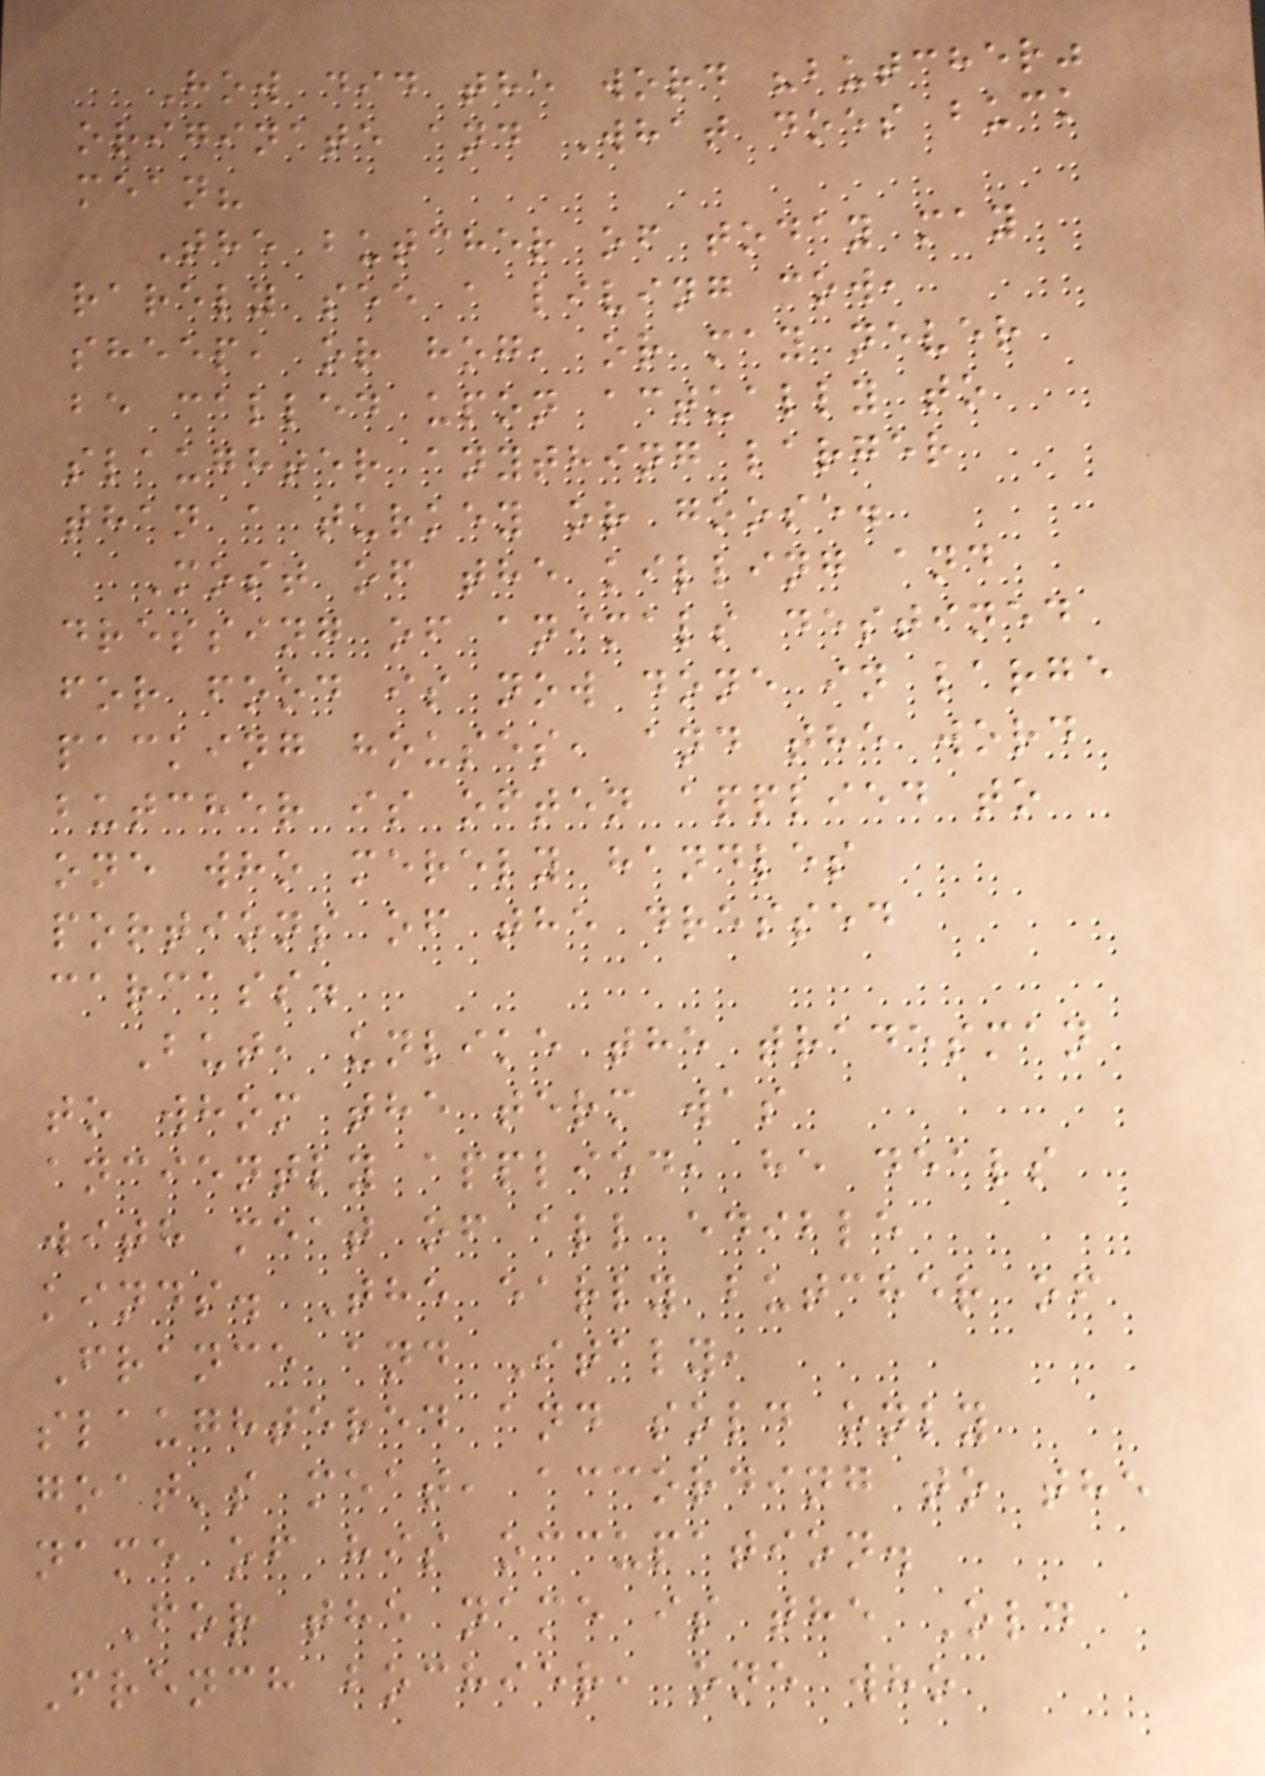How did the word "butcher"
originate and What does buck
mean?
The butcher of today may
rarely see a living cow,
sheep, or hog, or may never
be called upon actually to
slaughter anything larger
than a turkey or goose.
Most of the killing and
dressing of animals destined
for food is now done in large
packing houses, and the word
butcher is often applied to
one who merely handles
portions of the dressed
carcass.
But, unlike the tradesman
to whom the term was
anciently applied, he deals
with meat of all edible
kinds. The early butcher of
France and Italy,
slaughtered and sold only
goat's meat, according to the
name of his occupation.
For the name is the Old
French bochier, one who
